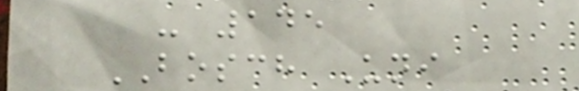- 145
BOSCH Uni
